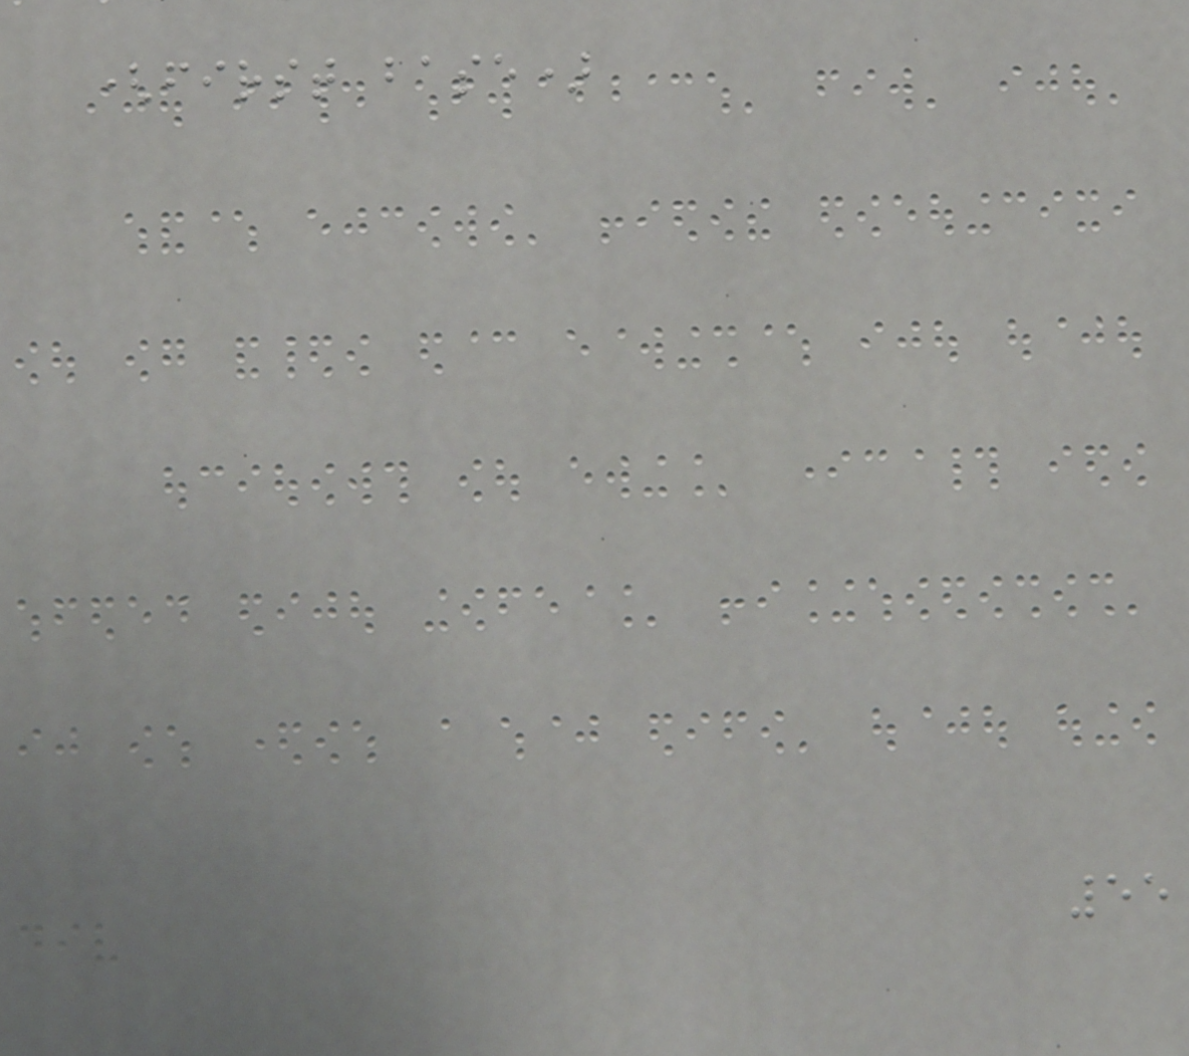(first base)
55
